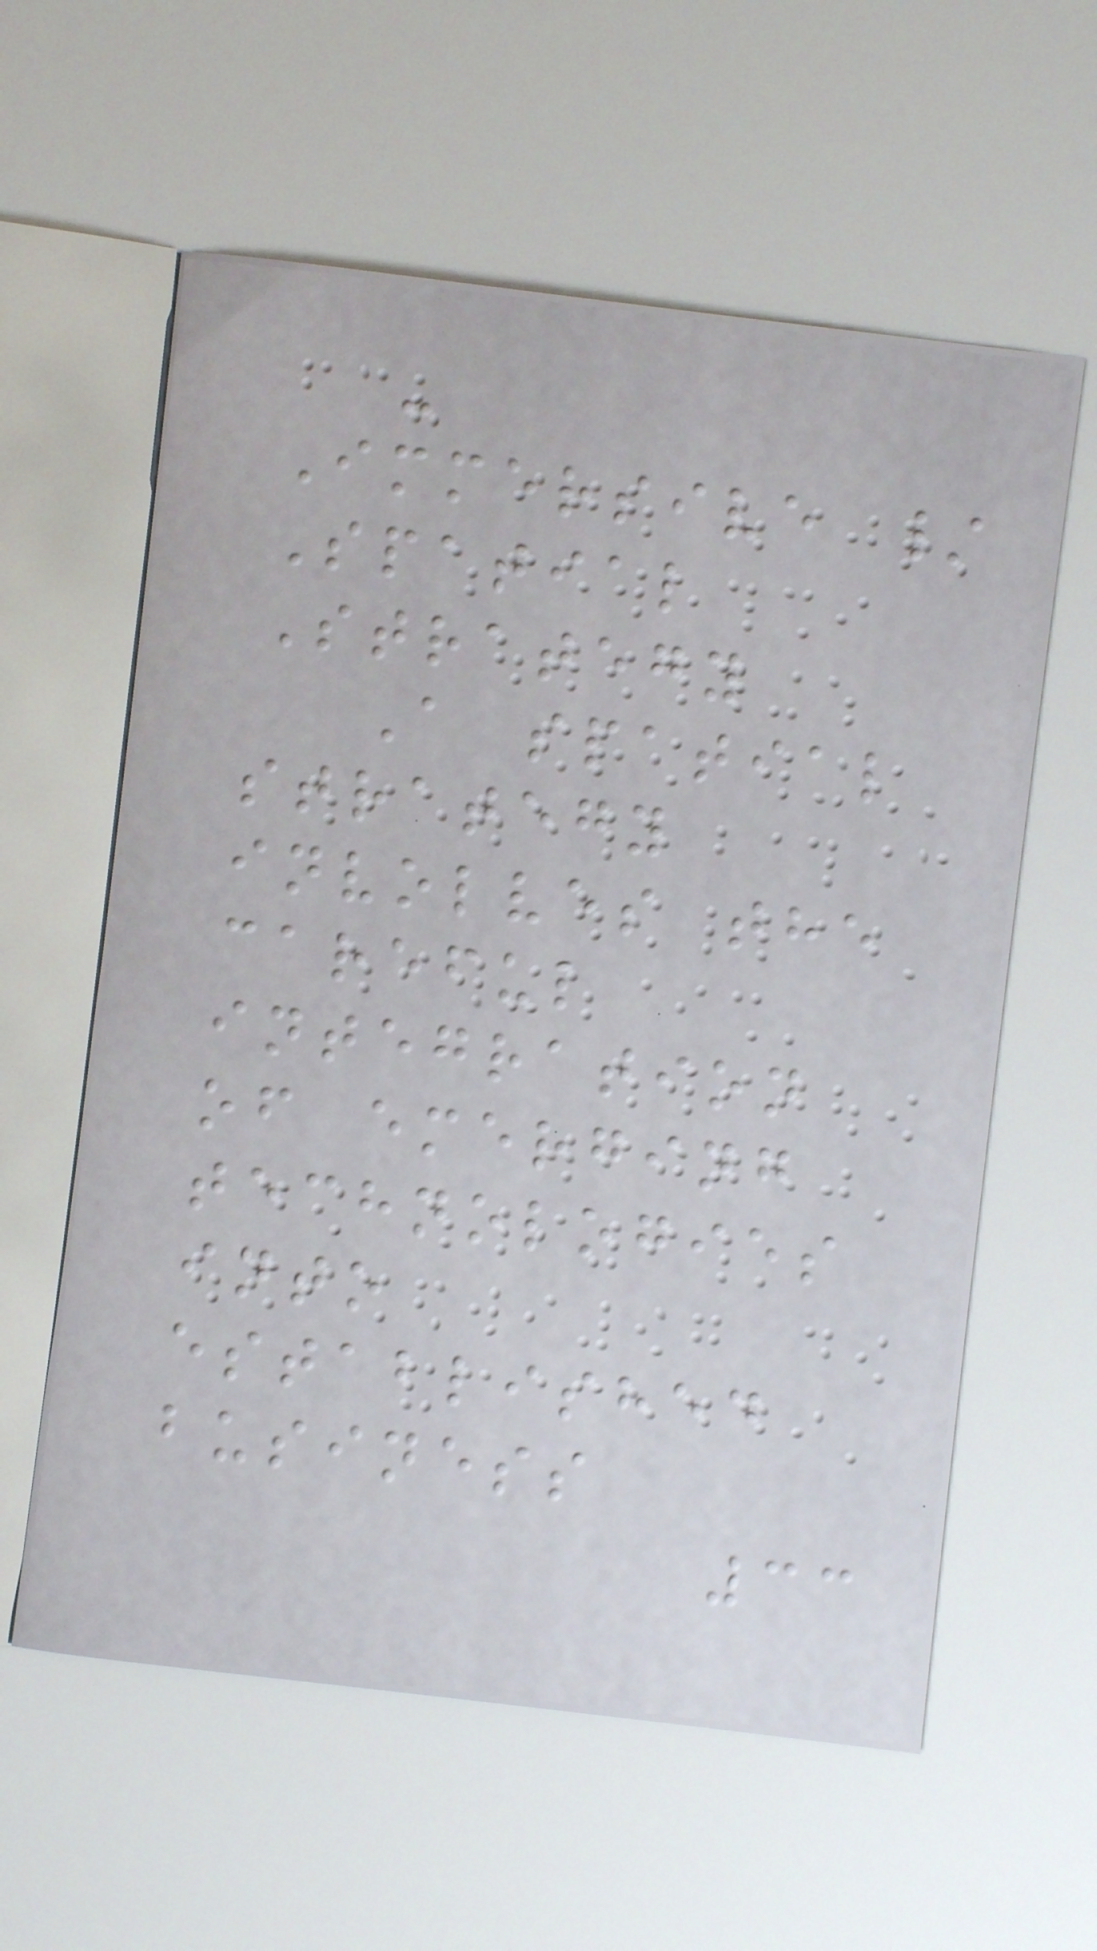-
Immersive /
Spatial
Strategy
A spatial
strategy
involves the
careful
integration
of emerging
technologies
into
established
business
33
